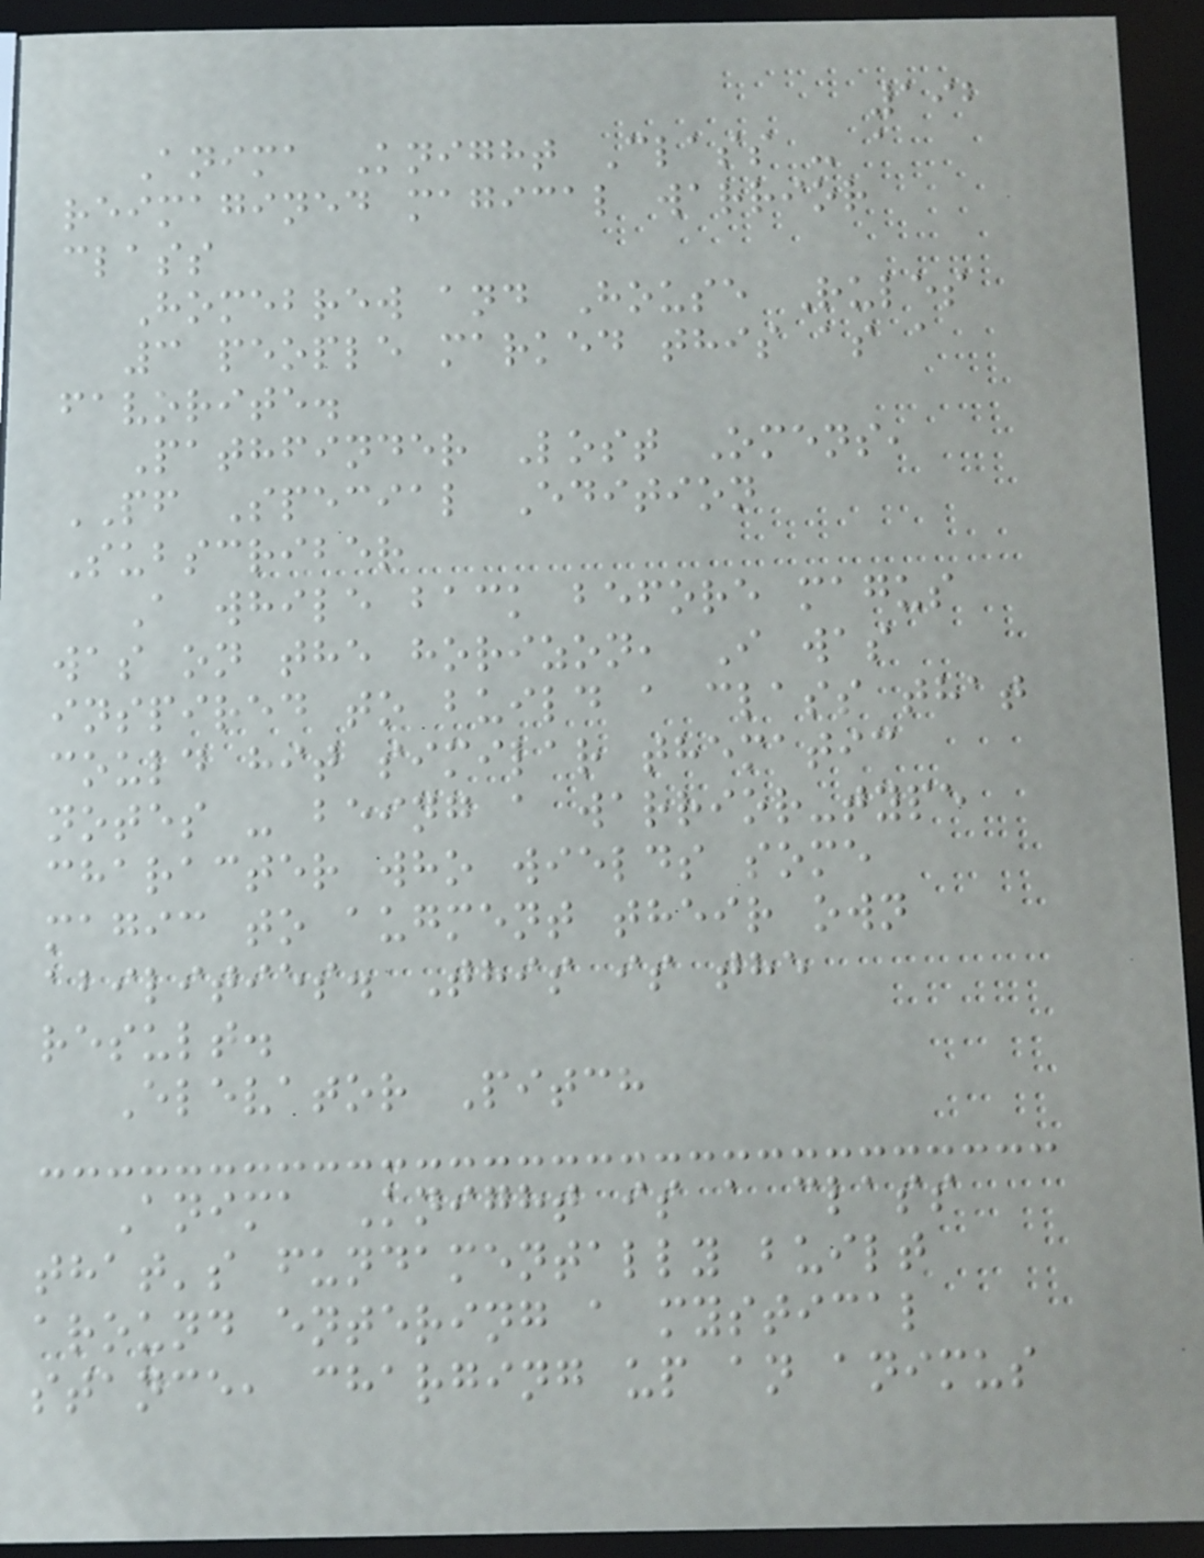192
Anima Knight Class - a
reimagined magical warrior
class
Homebrew and House Rules
3 people marked this as a
favorite.
Pathfinder Lost Omens,
PF Special Edition
Subscriber
A while back before magus
was on the horizon, I was
inspired to build a class that
could hit similar thematic
notes - being a warrior-type
character who wields some
magic to augment their own
abilities. This is the
result.
Elevator Pitch
Anima Knight is a class
that's fundamentally built
around entering a mystical
stance, charging up an animus
